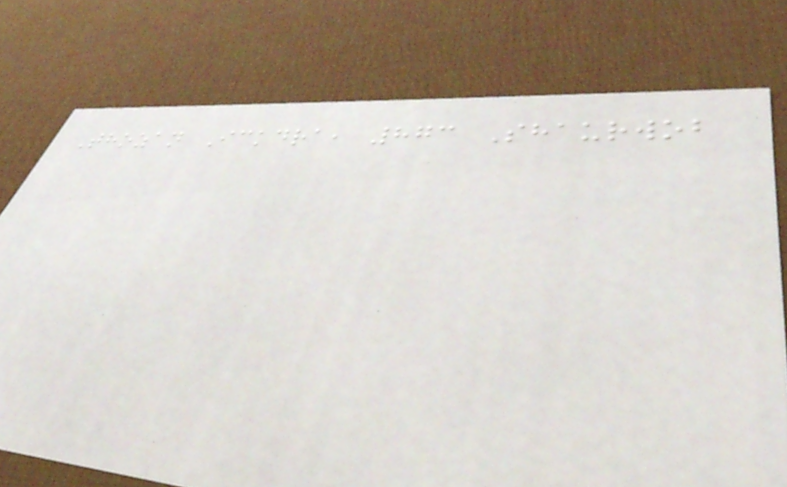Thozan Ickdra, 873 Shaurwob
